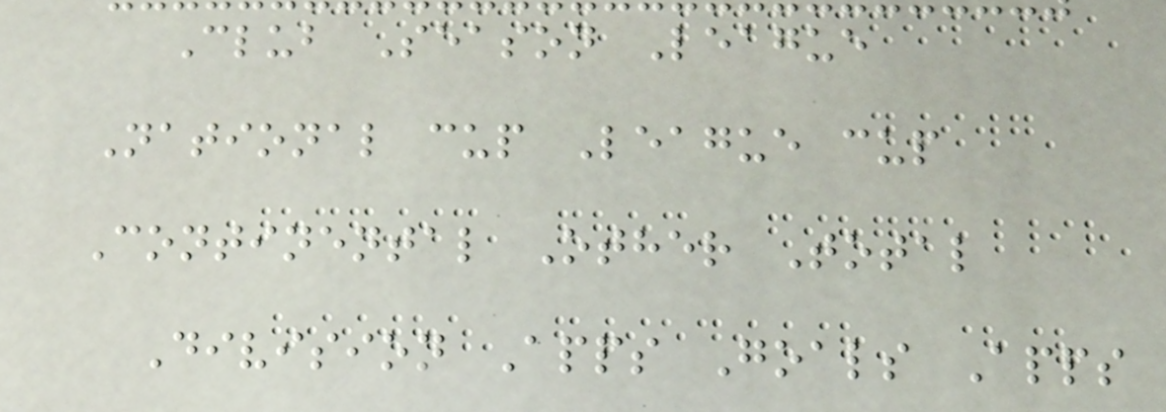Club Season League
National cup League cup
Continental Other Total
Division Apps Goals Apps
